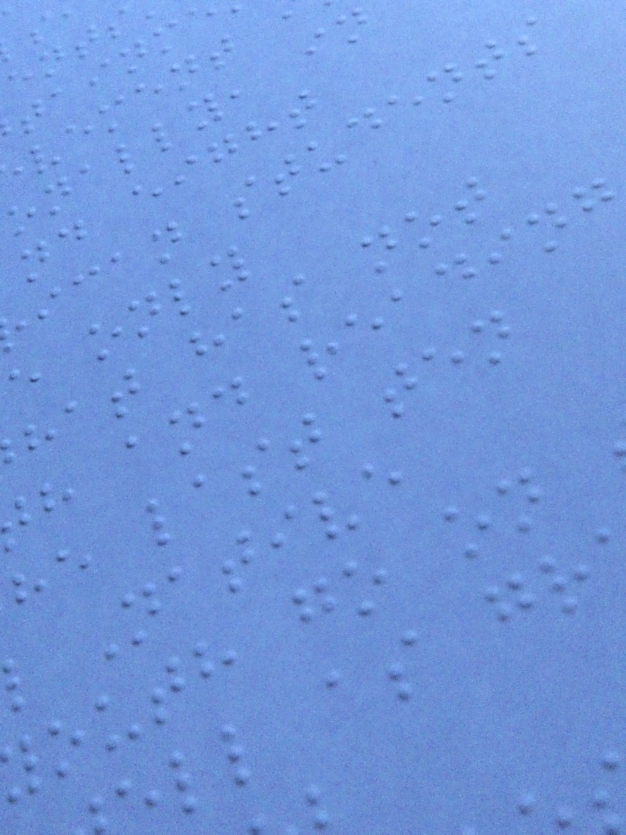vement
onally, in
nd eight
ican students
e only
hat has not
h and readin
he last ten
Native
outh go on
ll as gr
